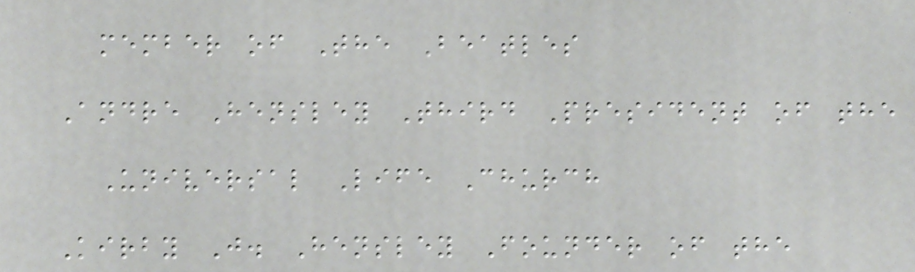member of The Beatles
Andre Hensley Third President of the
Universal Life Church
Kirby J. Hensley Founder of the
